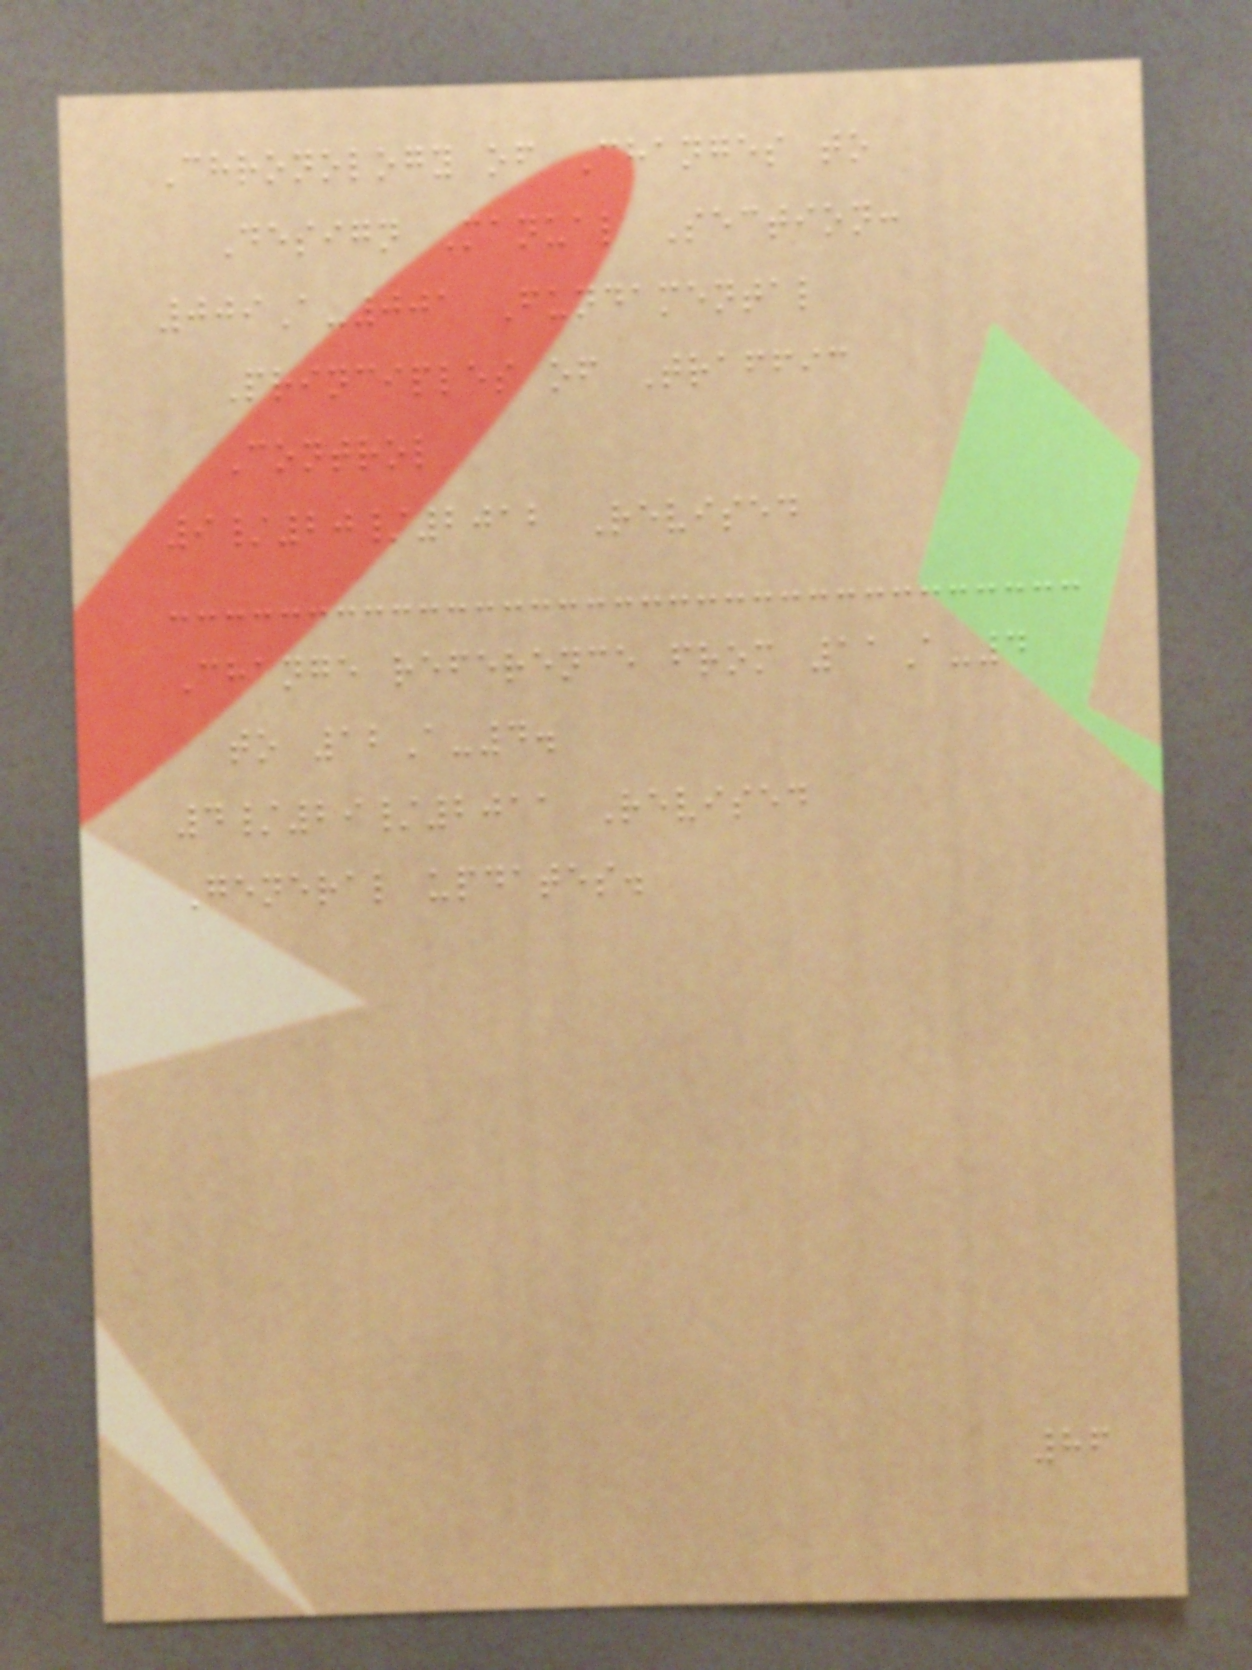Chronology of Changes to
Design Manual Section:
009A-001 Fundamental
Principles of Traffic
Control
9/20/2012 Revised
Change reference from 11A-4
to 12A-4.
4/29/2011 Revised
General updates.
86
